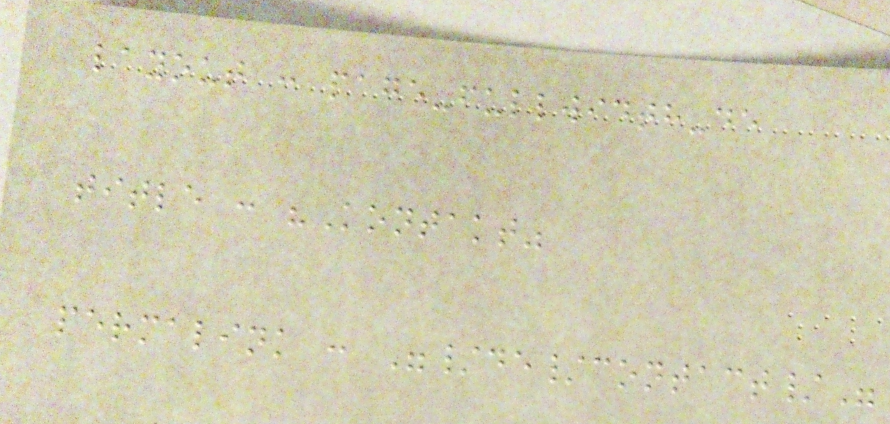layout : page-fullwidth-de
title : "Kontakt"
permalink : "/de/contact/"
